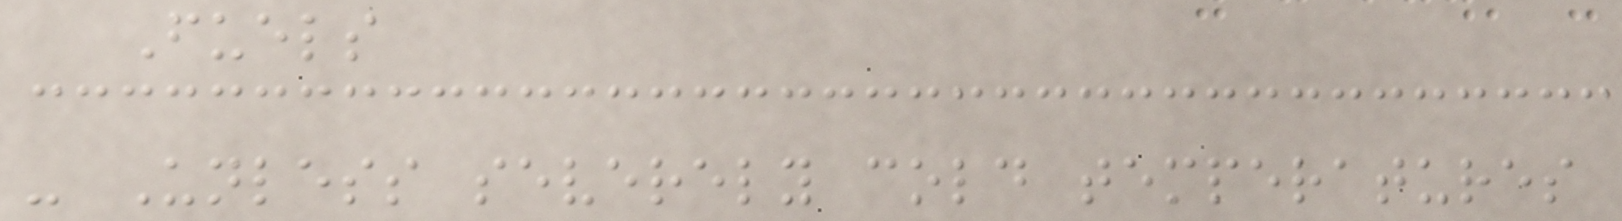Fuels
- Unless severely cold temperatures
